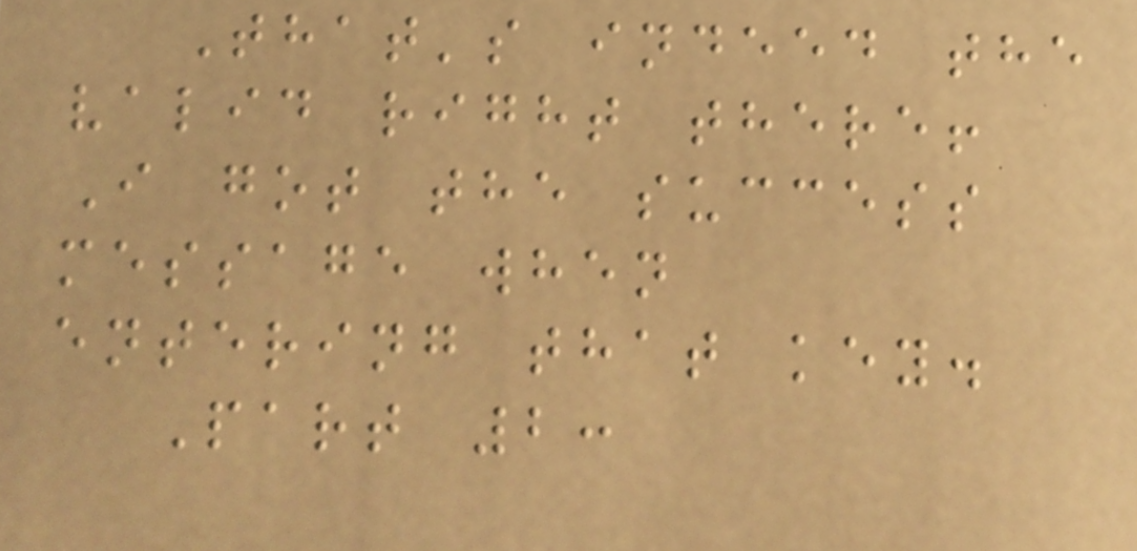That's indeed the
valid right there!
I got the success
message when
entering that key.
Part 2:
